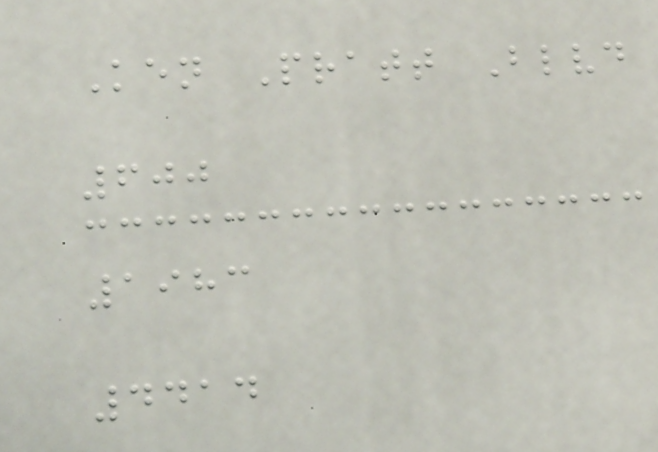Ken Pratt Blvd
600
1983
4414
